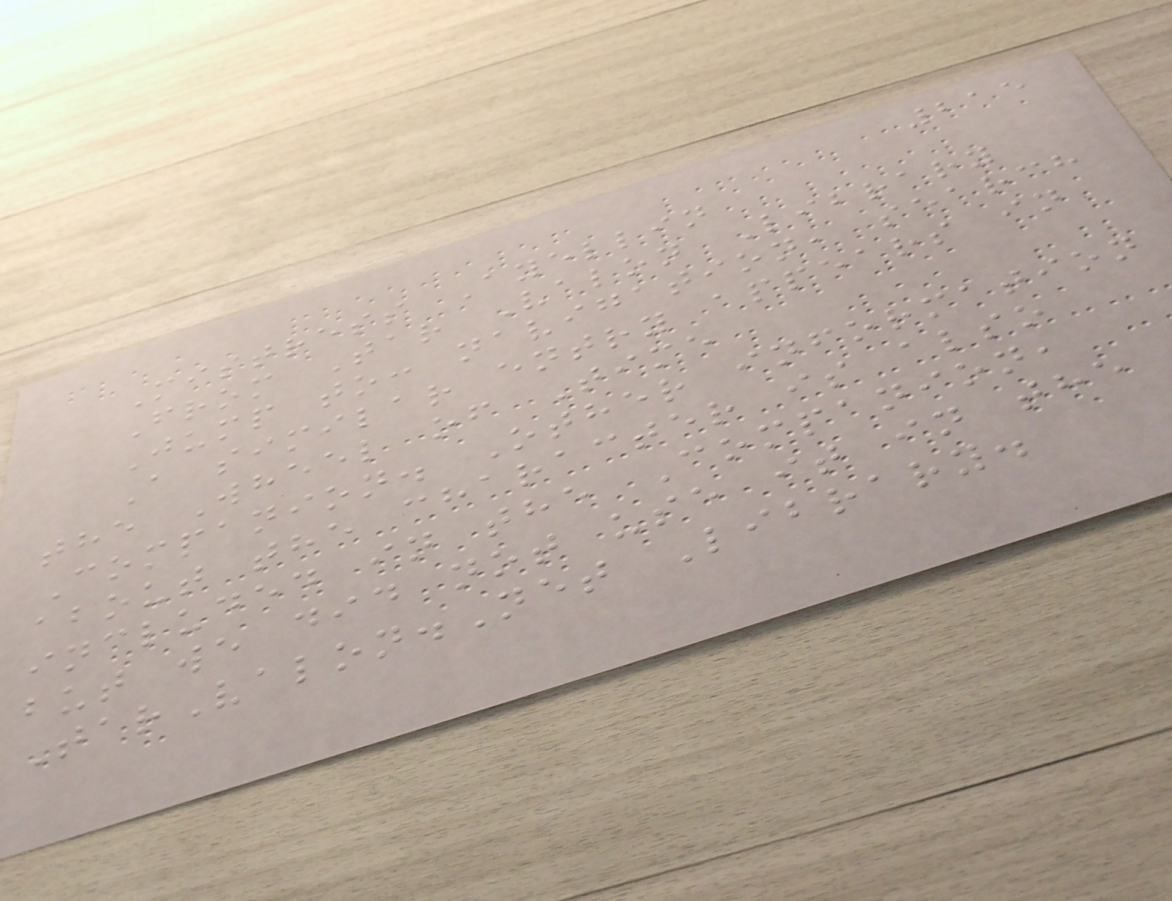215
Mistress Ayellin
From Tar Valon Library
Jump to: navigation, search
A similar entry appears in
the Wheel of Time
Companion. Other information
about the character is also
included in the Companion,
but we did not use it in the
TarValon.Net Library.
